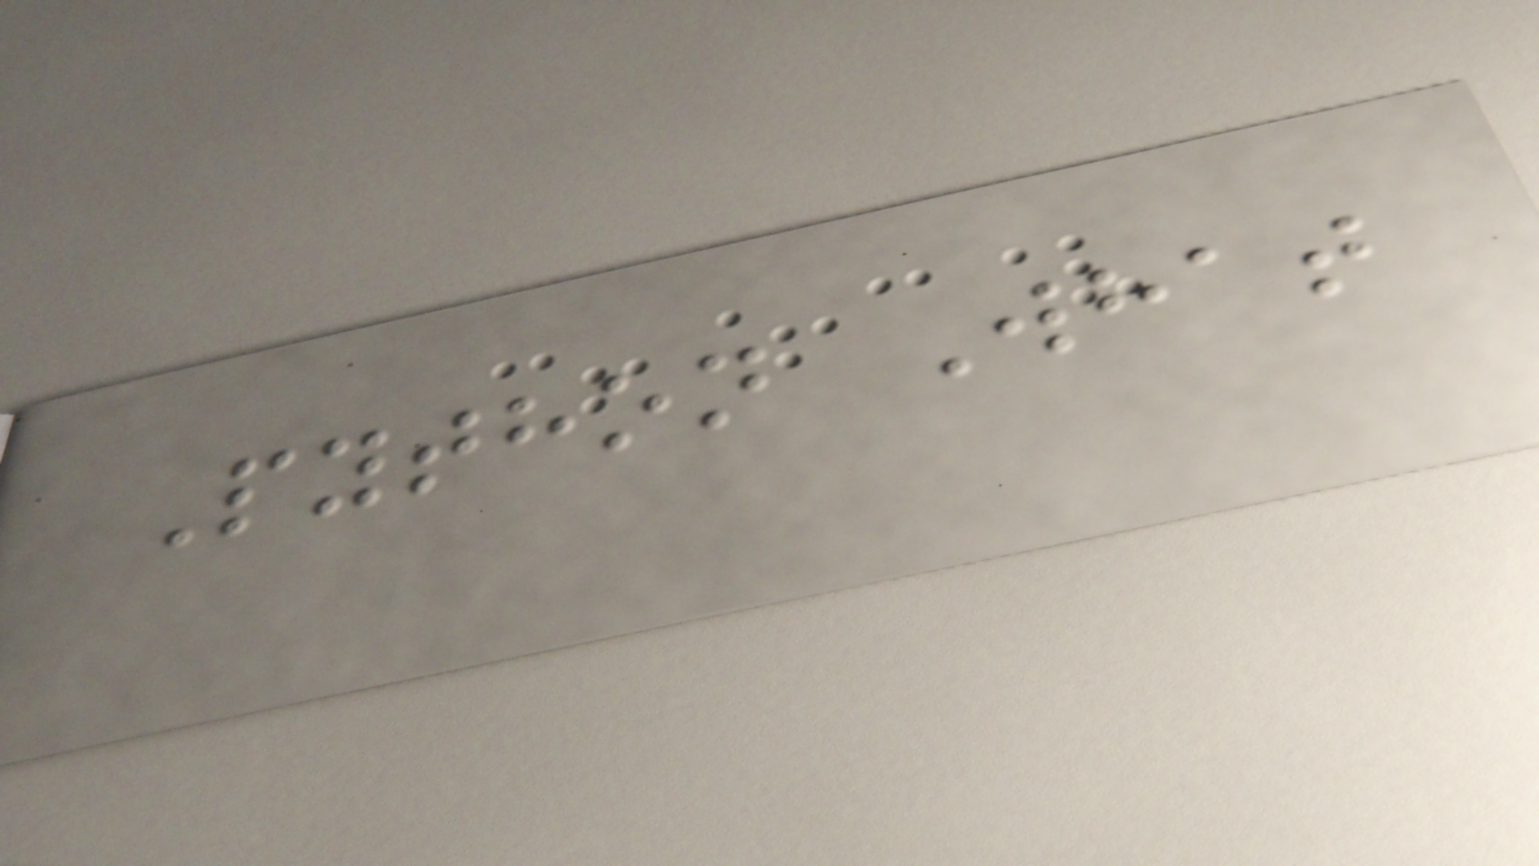Python What
